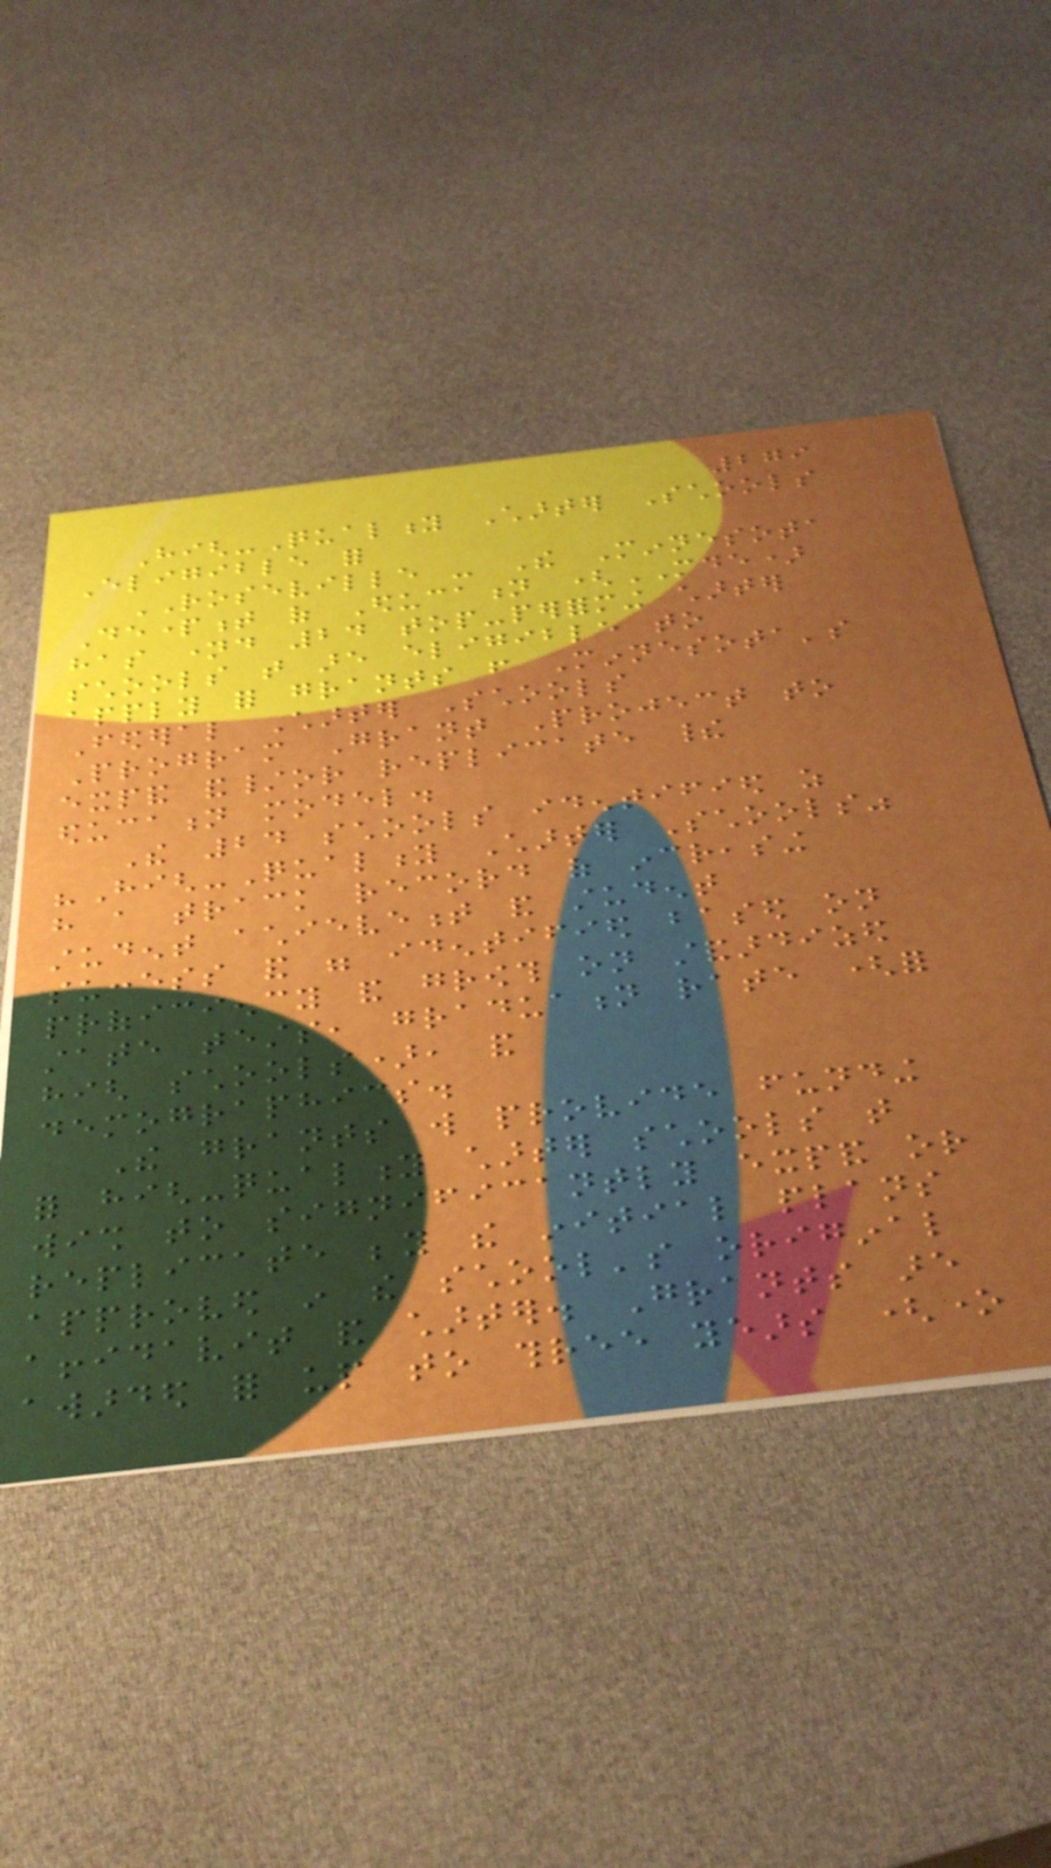279
High-Quality Charter Schools
Eligible for
ROSEVILLE - The Minnesota
Department of Education (MDE)
has named 24 top-performing charter
schools that are eligible to
apply for grants from Minnesota's
Federal Charter Schools
Program Grant Project to
expand and/or replicate their
education model.
The 24 schools identified as
"High-Quality Charter Schools"
have a track record of increasing
student achievement and student
success and were identified based on
proficiency and growth on standardized
state tests, graduation rate (for
high schools), and
demographics.
The grants will provide funding
for high-quality charter schools that
wish to significantly expand or
replicate beyond the initial plans
approved in the school's original
affidavit and charter. Grants are
awarded for up to three years (one
